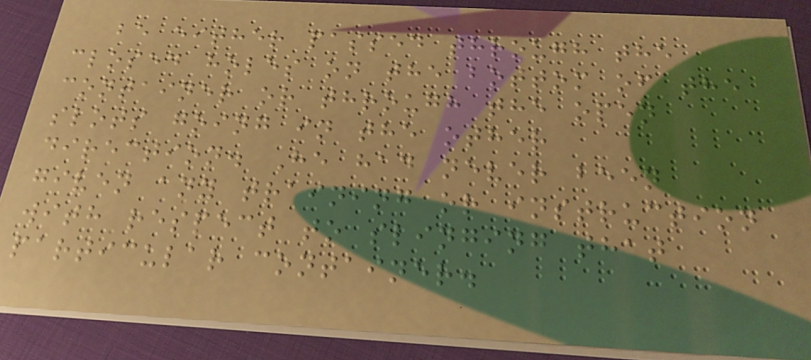be either passed through the
closed holes on the bottom of the
container or through the open
slots going in the other
direction. He had never been
given any training or instruction
with respect to slinging that
particular container.
